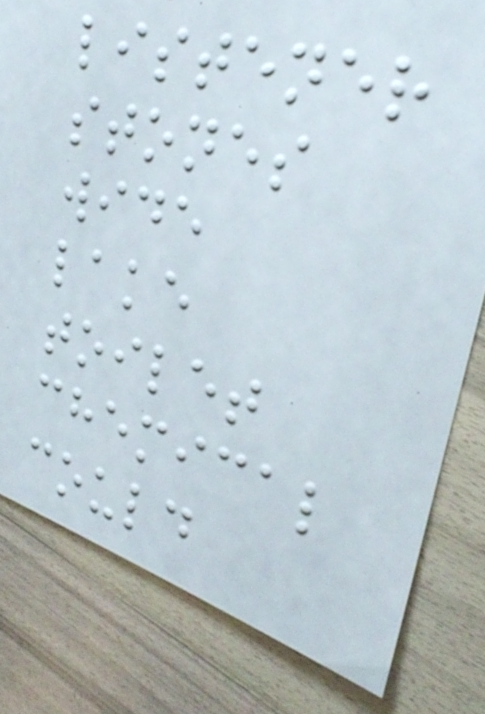listener
stones
wide
lake
toilet
chemical
could
